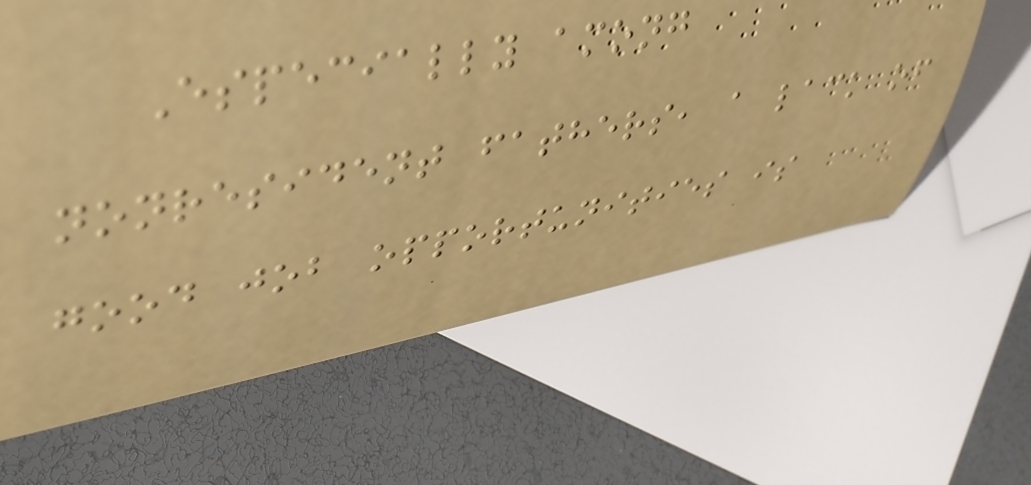Especially among
nonresident fathers, a lack of
good job opportunities is
